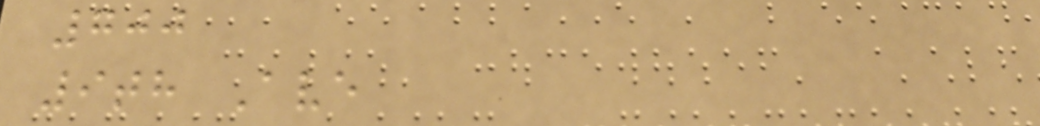700
9th Ave
